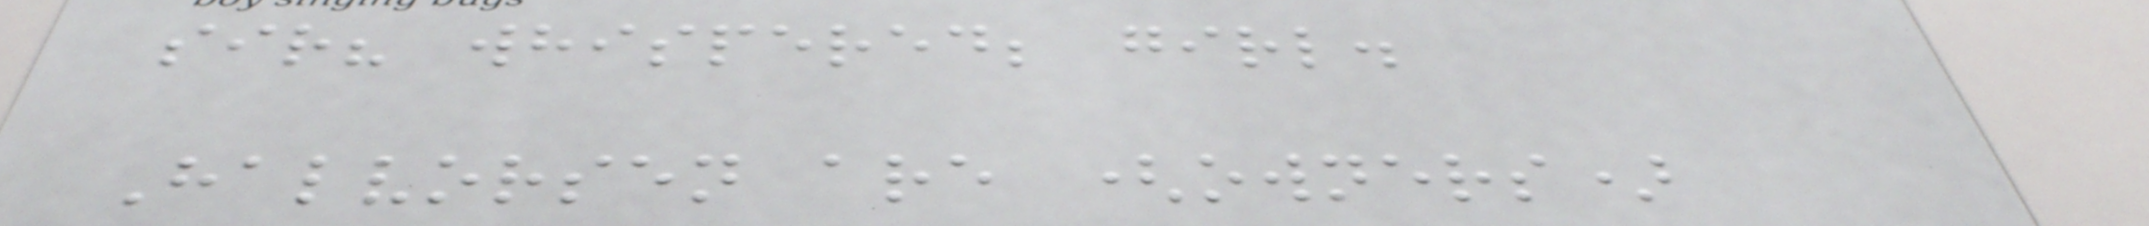sir? whispered; girl.
Halvorsen are (owners)
